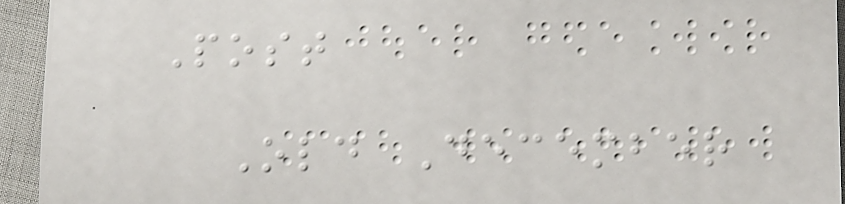Post
Old December
